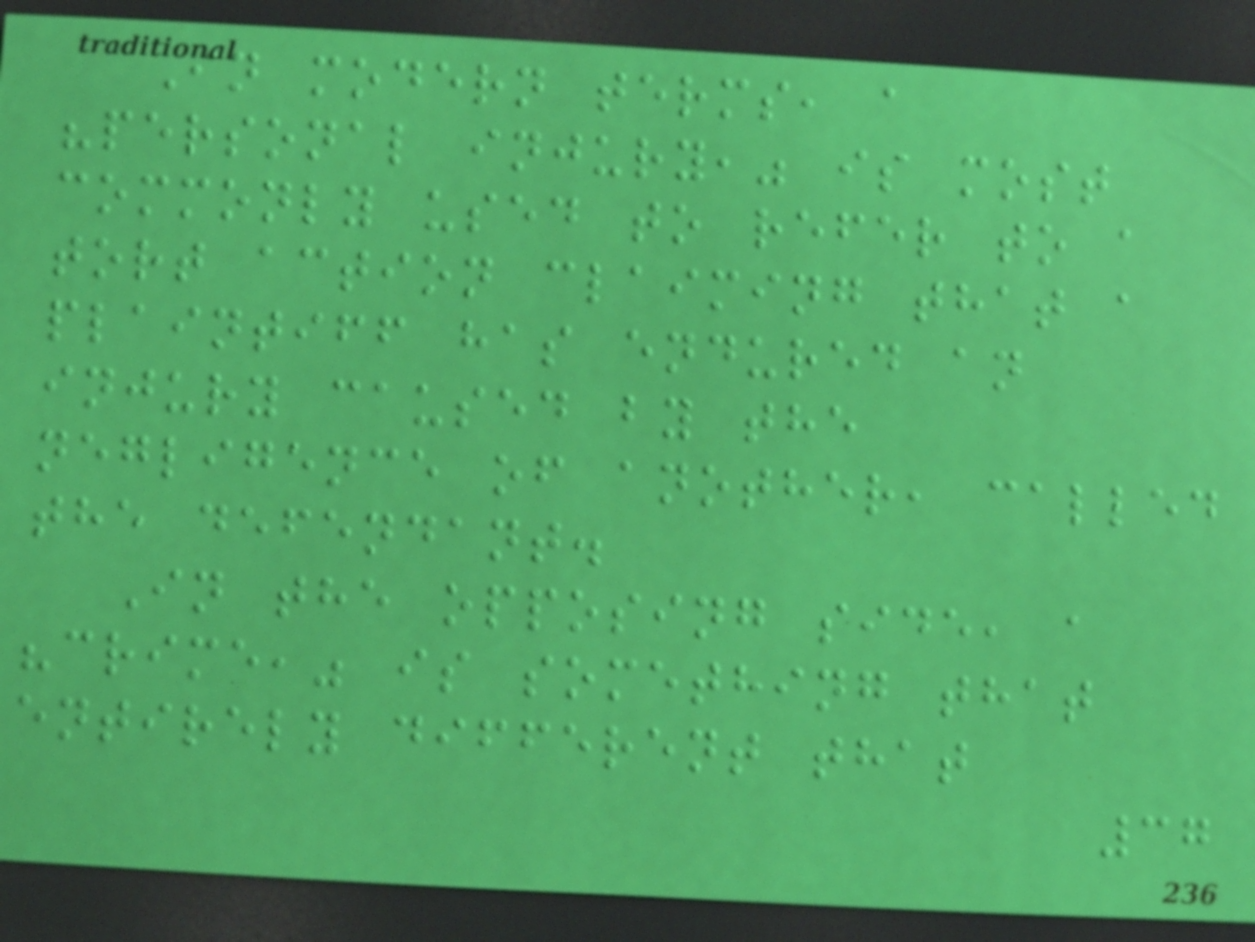In modern terms, a
"personal injury," is most
commonly used to refer to a
tort action claiming that a
plaintiff has endured an
injury caused by the
negligence of another, called
the defendant.
In the opposing side, a
"crime," is something that
entirely different that
37
